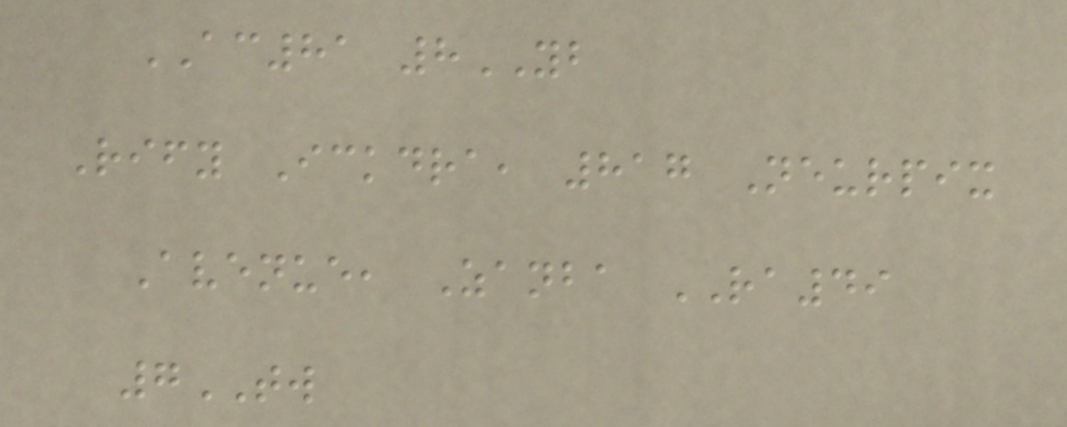AC81 8YB
Rify Ickdra, 817 Neurpix
Avenue, Zanba RA49
7TW
